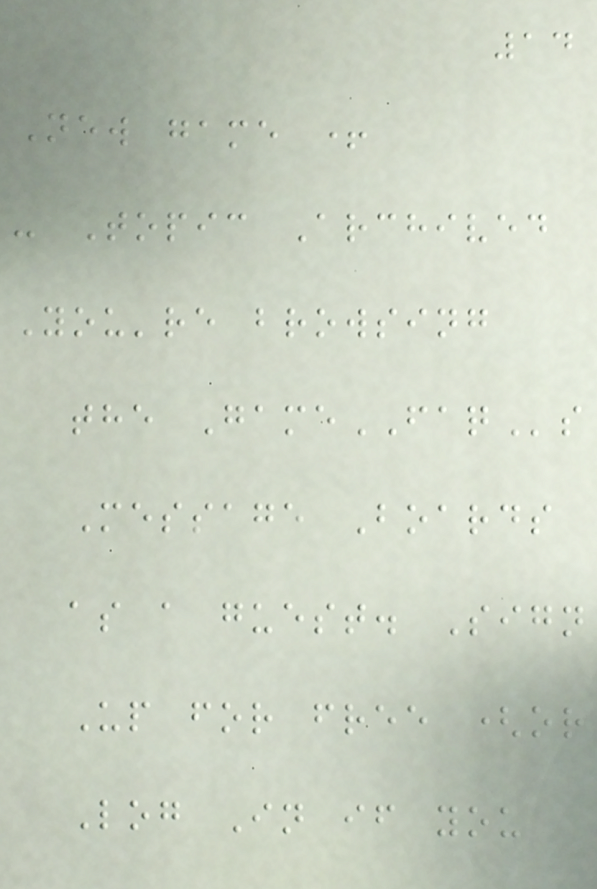14
New game +
- Topic Archived
You're browsing
the GameFAQs
Message Boards
as a guest. Sign
Up for free (or
Log In if you
